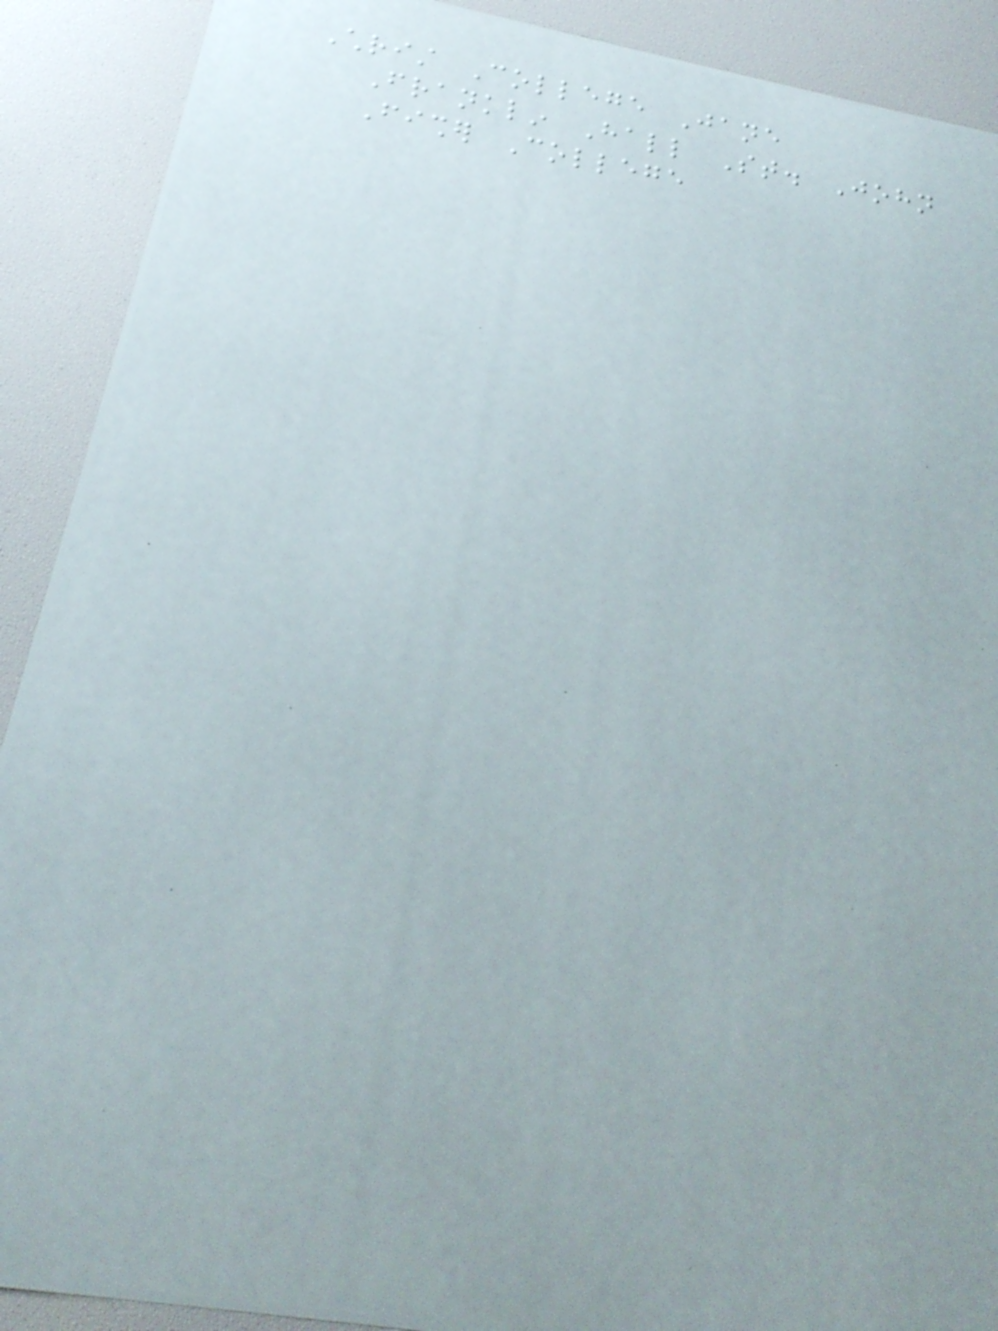Christ College Jane
Franklin Hall St. John
Fisher College
